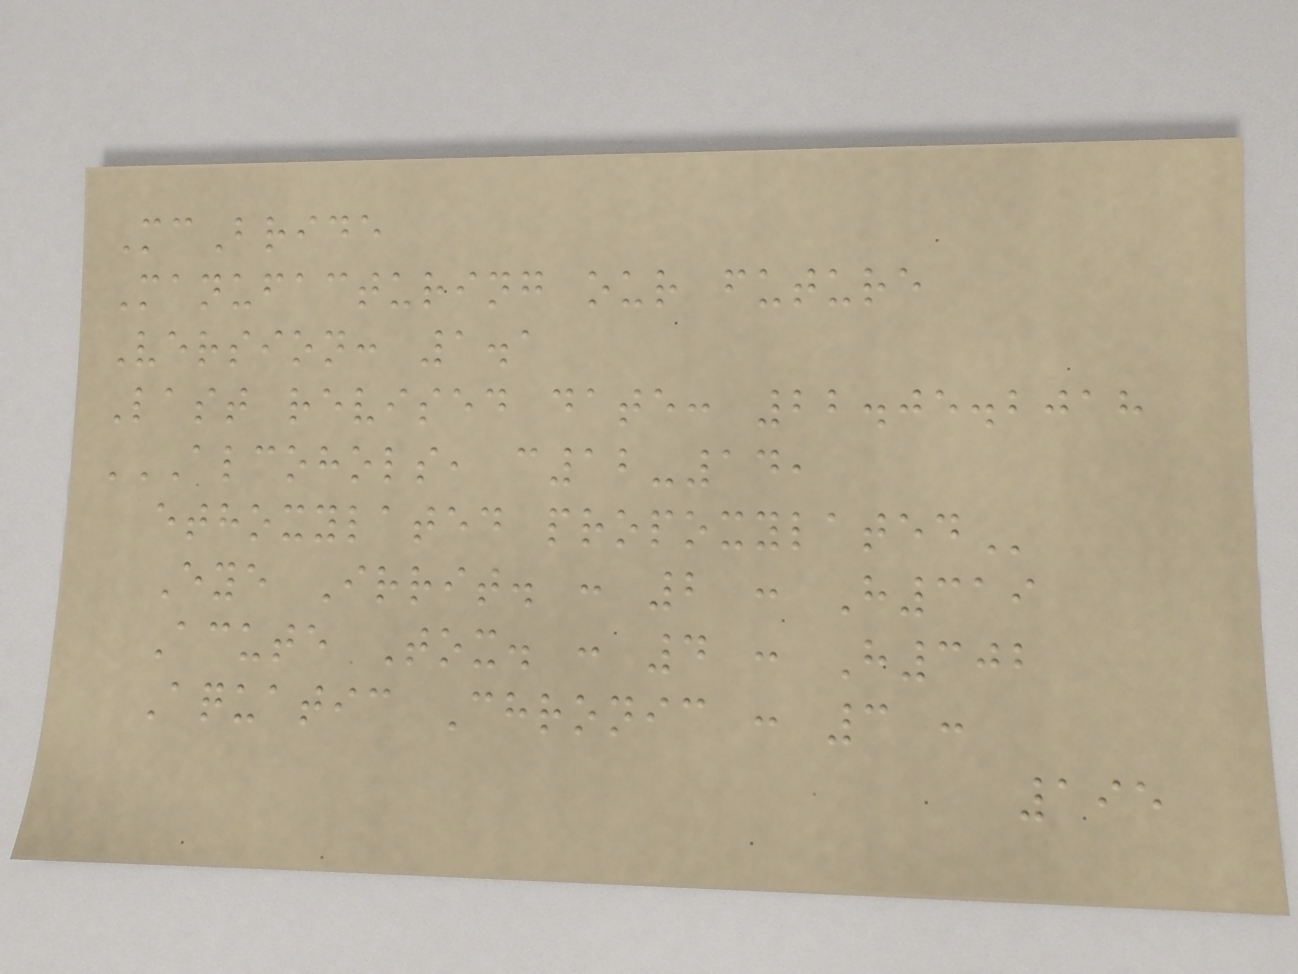McBride
Manufacturing our future
Version: 1.1
Last revised date: 22.05.2018
ALCOHOLS, C12-14,
ETHOXYLATED PROPOXYLATED
Eye Irrit. : 2 : H319
Acute Tox. : 4 : H302
Aquatic Chronic : 3 :
195
